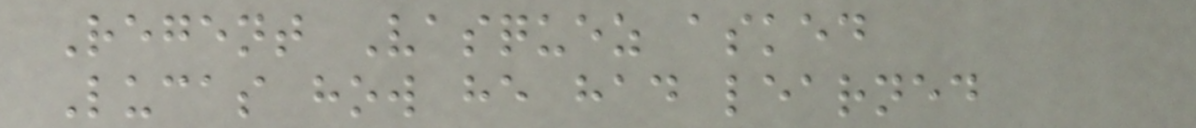Regent Vasquez asked
Lucas how he had learned
